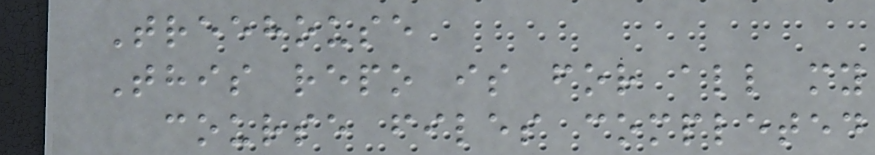Treehouse
This repo is for all my
course files completed
